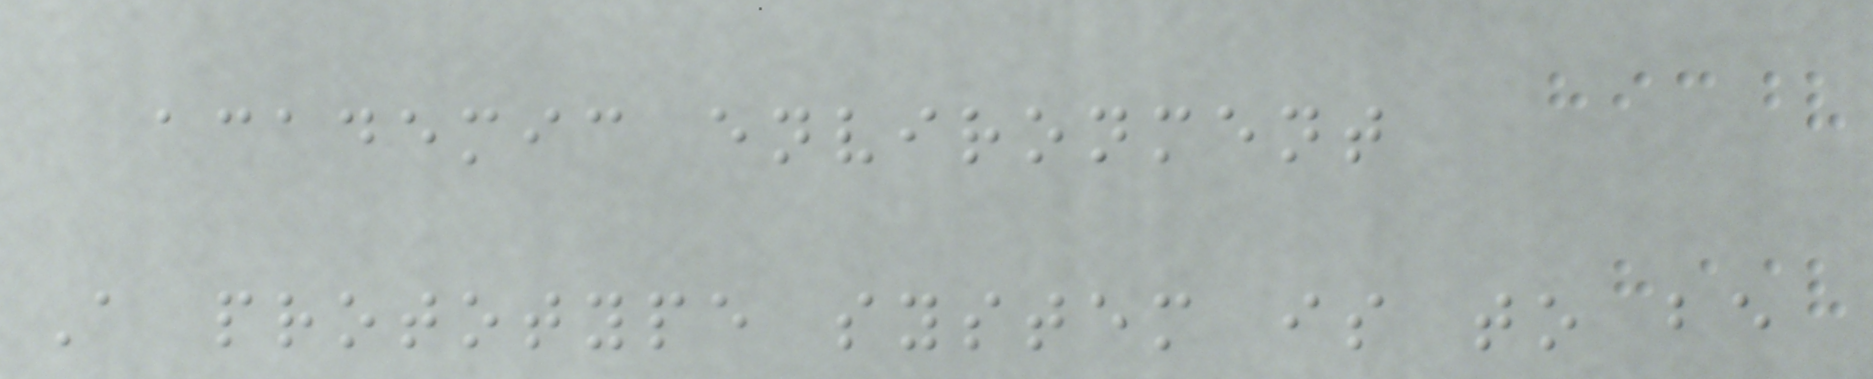academic environment
A prototype system is to be
